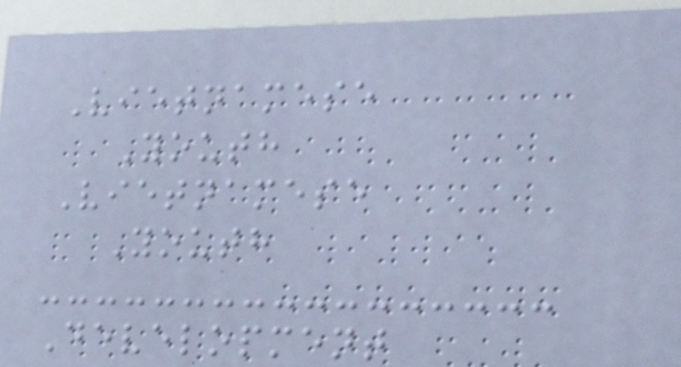Vietnamese
Youth
Vietnamese
Youth
Development
